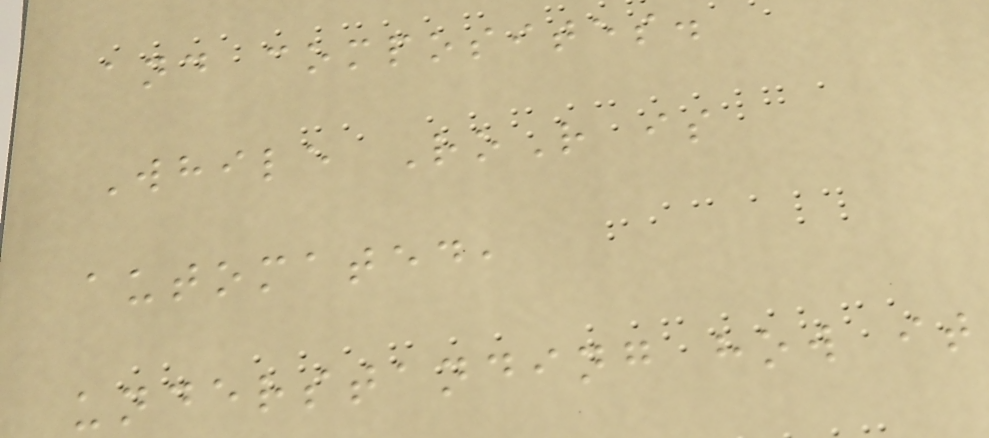and composites.
While RoR is
automated,
understanding how it
